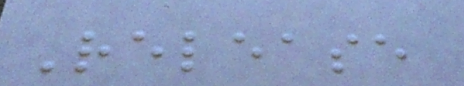Release
